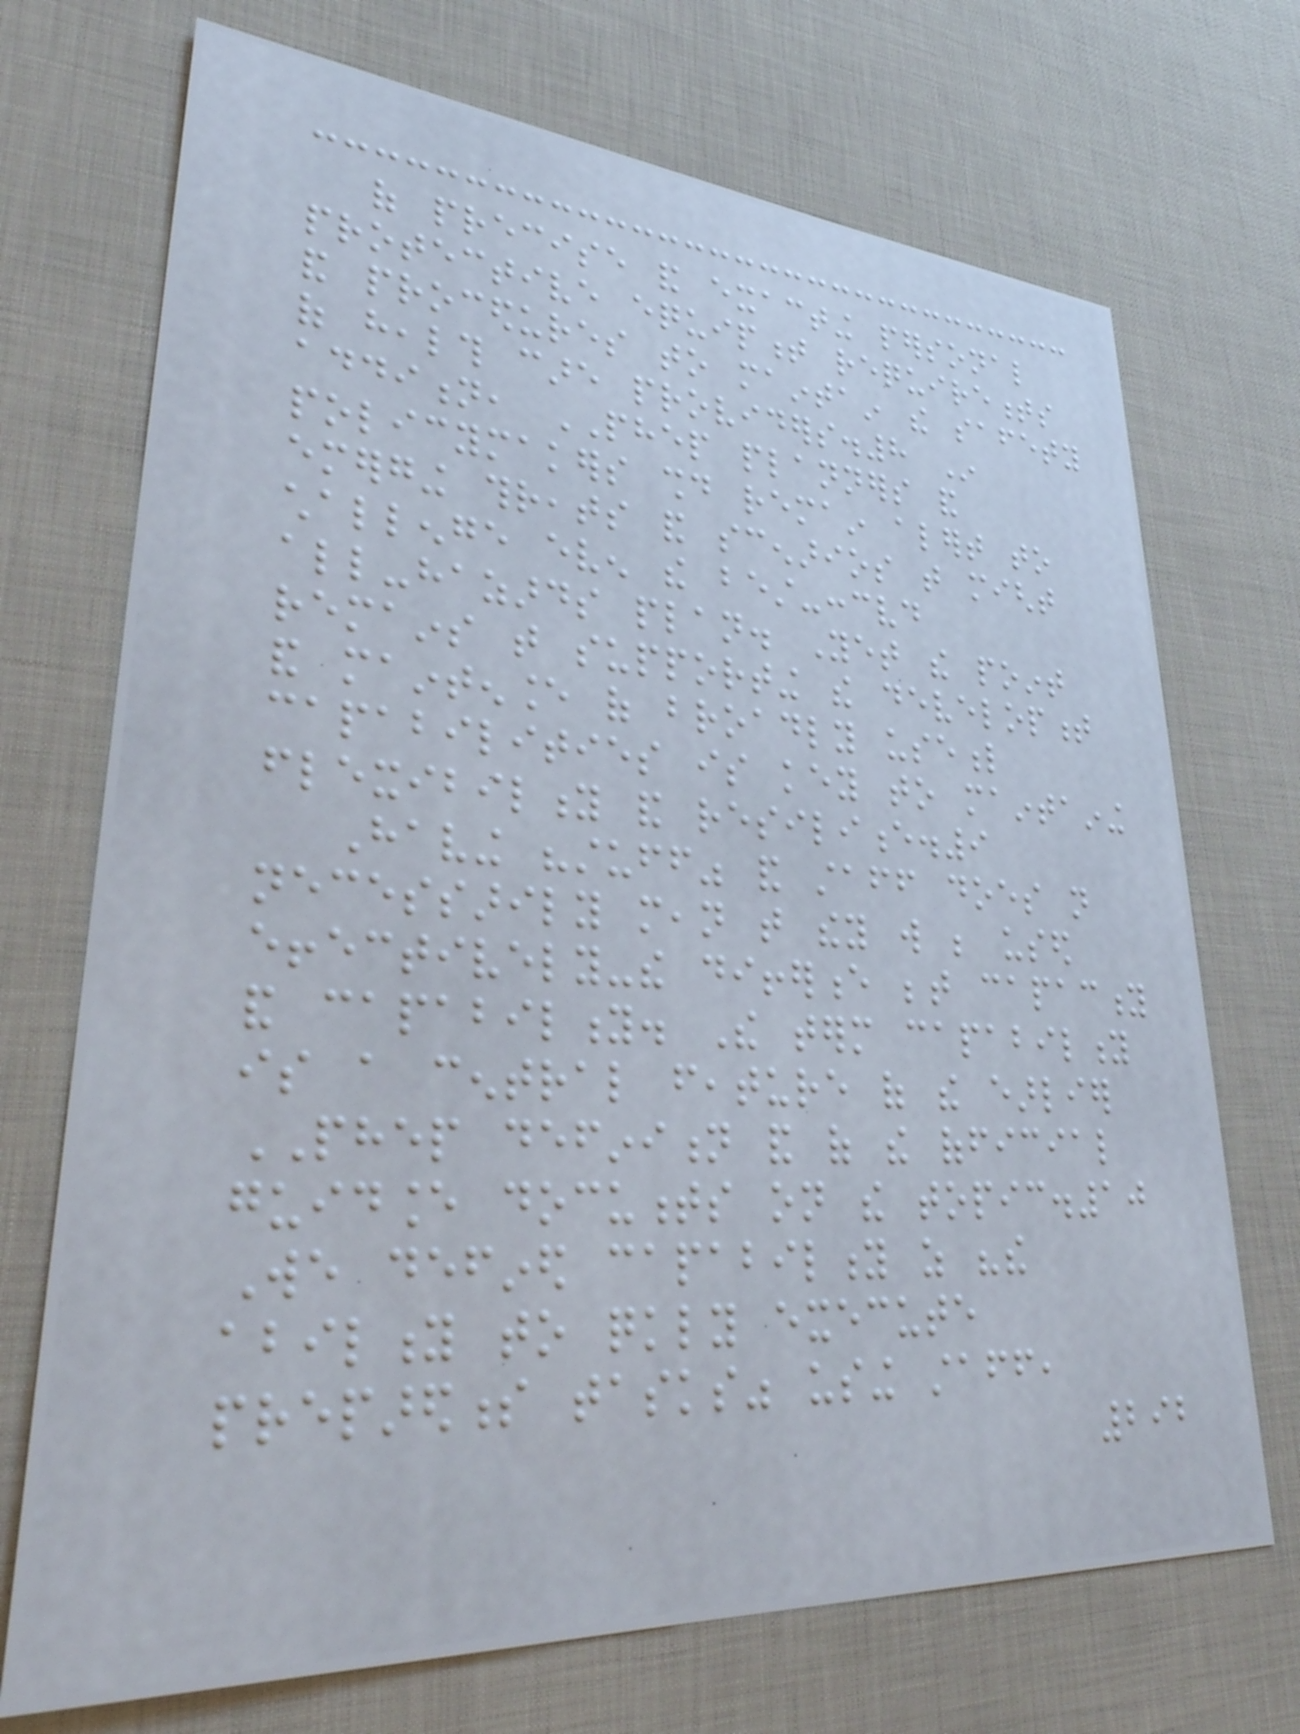of precise and exacting personal
protective equipment requirements
and procedures to maintain the safety
of health care providers.8 In
addition, PHEP planners and
policymakers should remain alert to
emerging threats and scenarios that might
challenge even the best-conceived
all-hazards plan. Yet the point
remains that supporting the development
and maintenance of broadly useful
capabilities is key to maintaining
flexibility and resilience.9
Having "stuff" and staff does not
necessarily mean that they will be used
effectively-the difference between capacity
and capability. The term capability
is a central feature of the earlier
PHEP definition and of the official
guidance documents on the topic.10
We defined capability as "the
ability to quickly execute
preparedness tasks" using staff,
292
